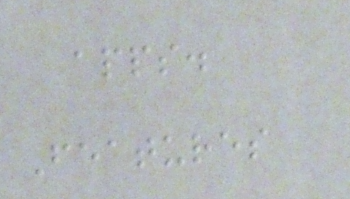apps.
Features
